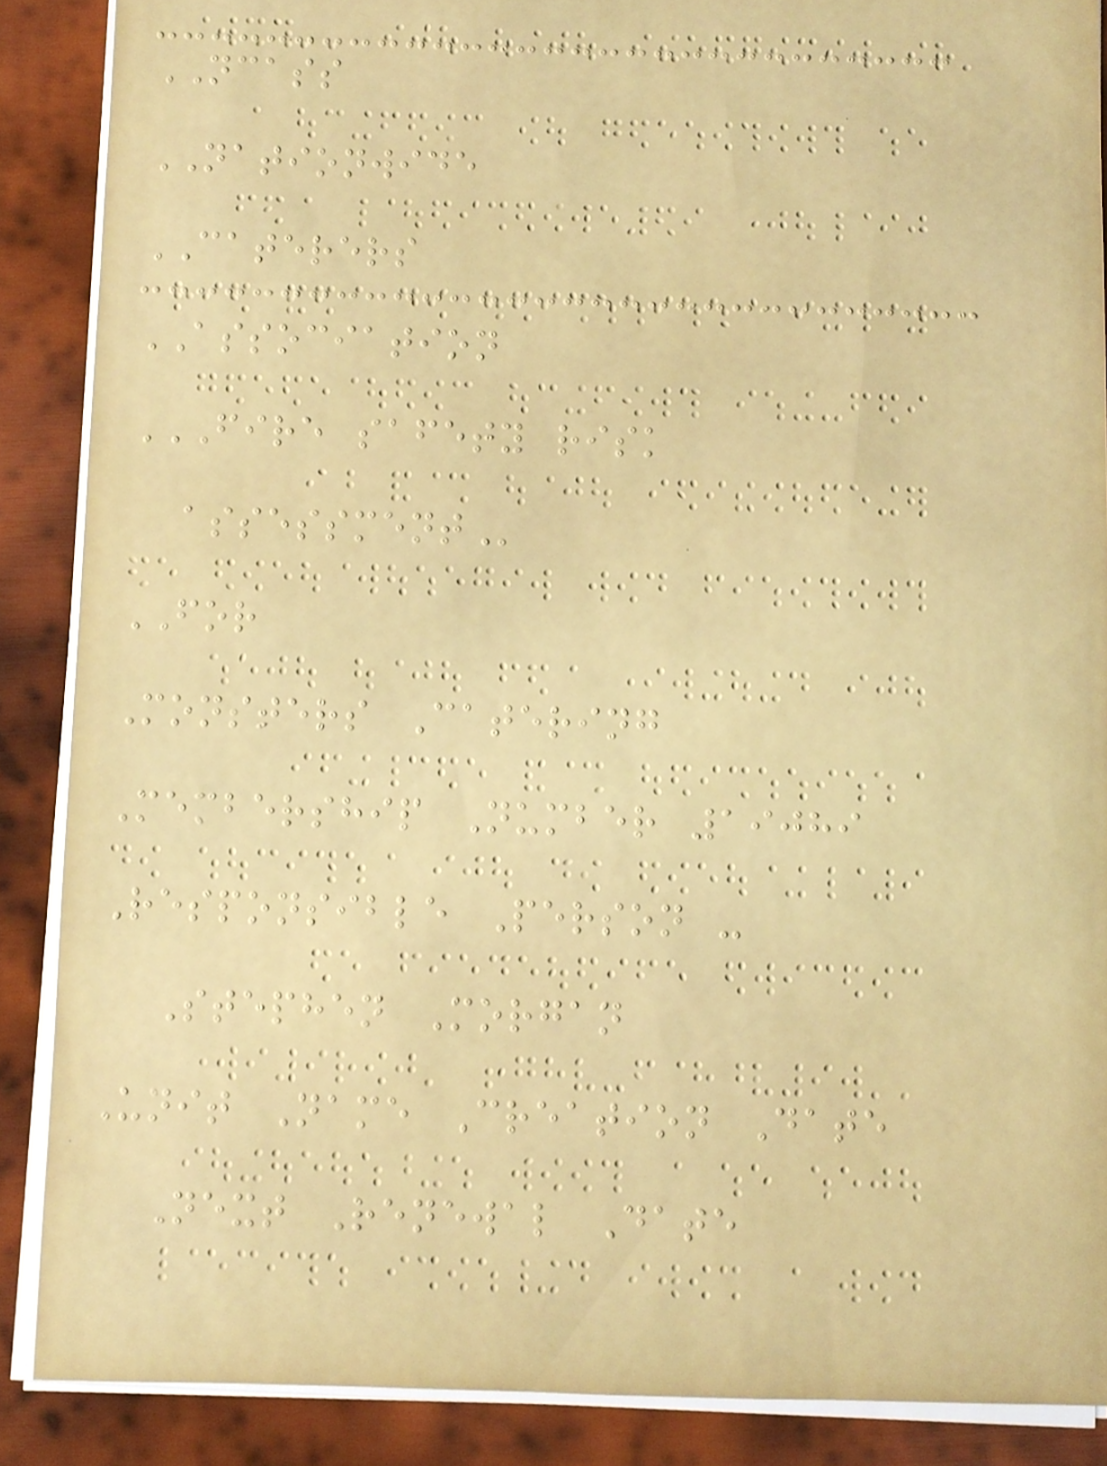NCASS
NATIONWIDE
CATERERS
ASSOCIATION
FIRE SAFETY RISK
ASSESSMENT
FOR
Monsters Catering
Membership Number 19089
Responsible Person -
Stephen Morgan
Unit Name Creation Date
Next Renewal Date
